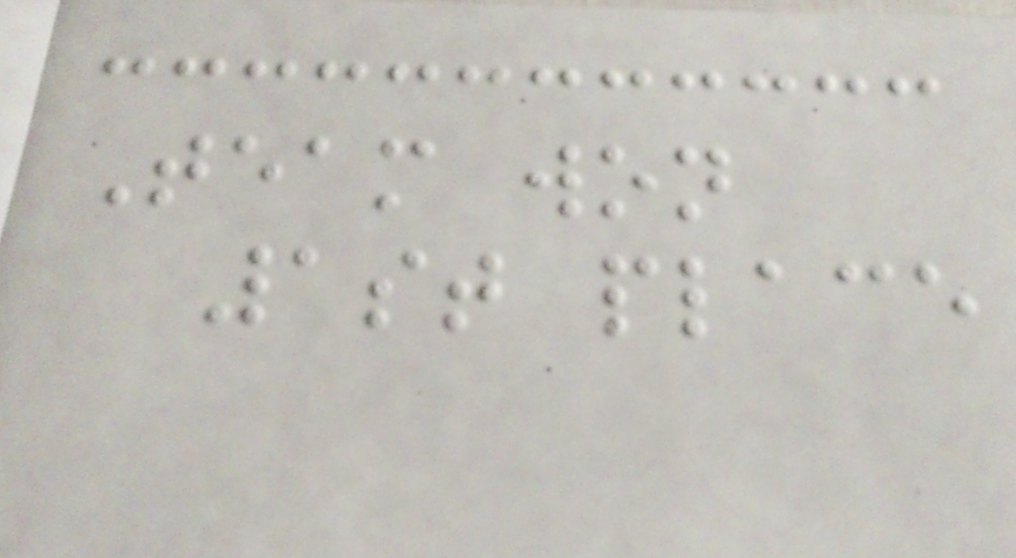Team won
1st place
